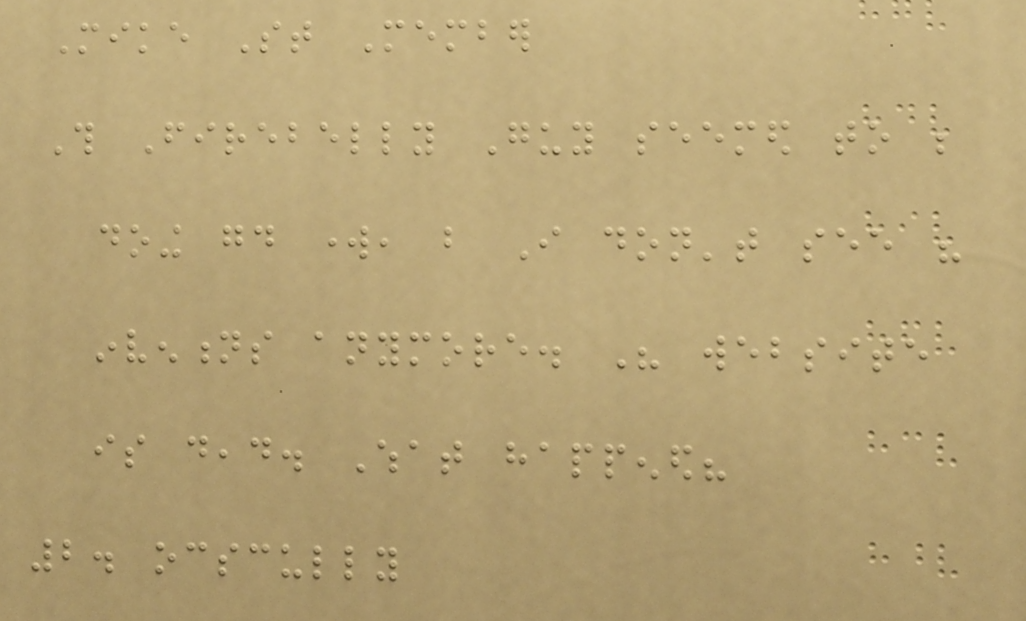Mike St Member
This Firebelly Guy seemed to be
doing good work, but I don't see his
inventions anymore. His website
is dead. What happened?
2. ocscully
